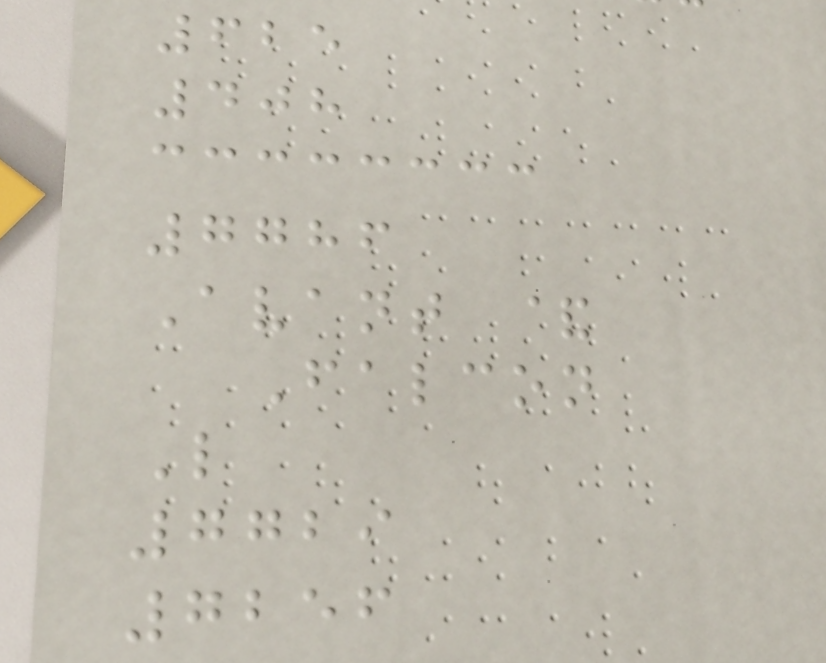625
408
7786
Avant &
Falcon
L
7729
7256
